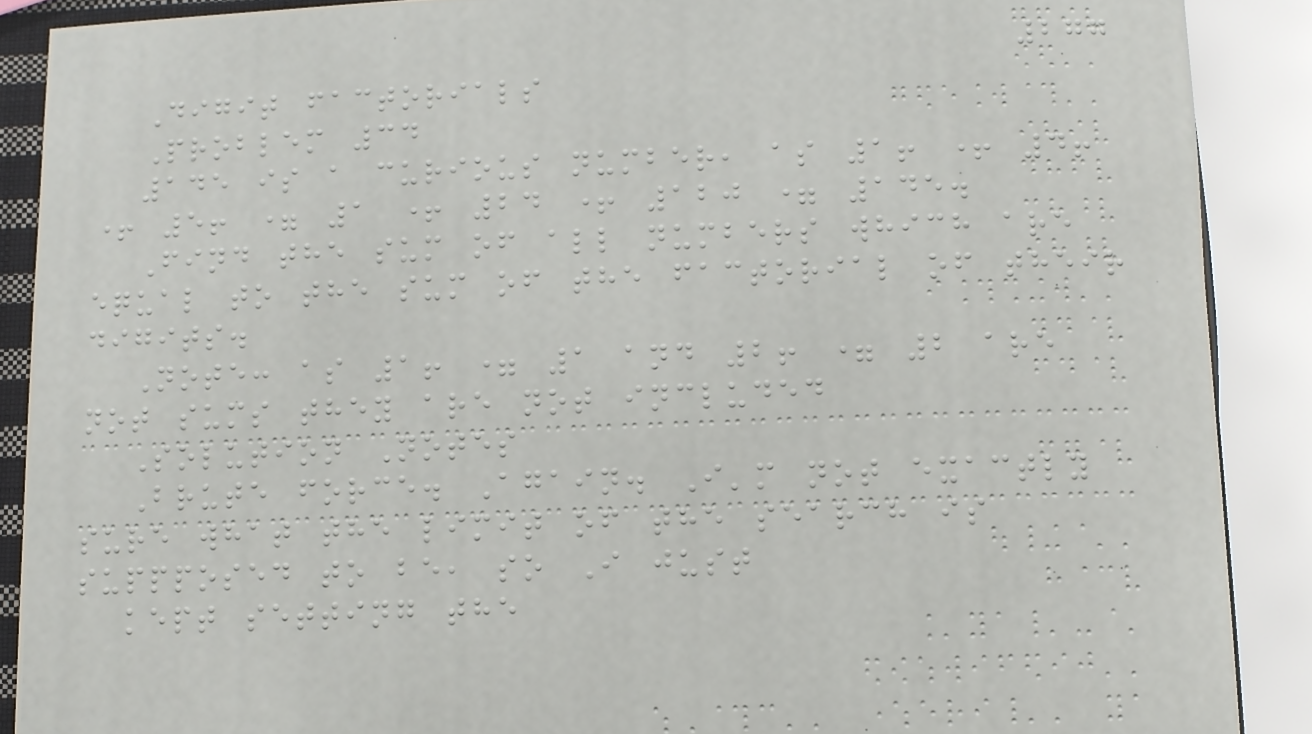277
Digit factorials
Problem 34
145 is a curious number, as 1! + 4!
+ 5! = 1 + 24 + 120 = 145.
Find the sum of all numbers which are
equal to the sum of the factorial of their
digits.
Note: as 1! = 1 and 2! = 2 are
not sums they are not included
Solution Notes
Brute force. Again. I'm not exactly
sure what the limit of the search is
suppposed to be, so I just
kept setting the
